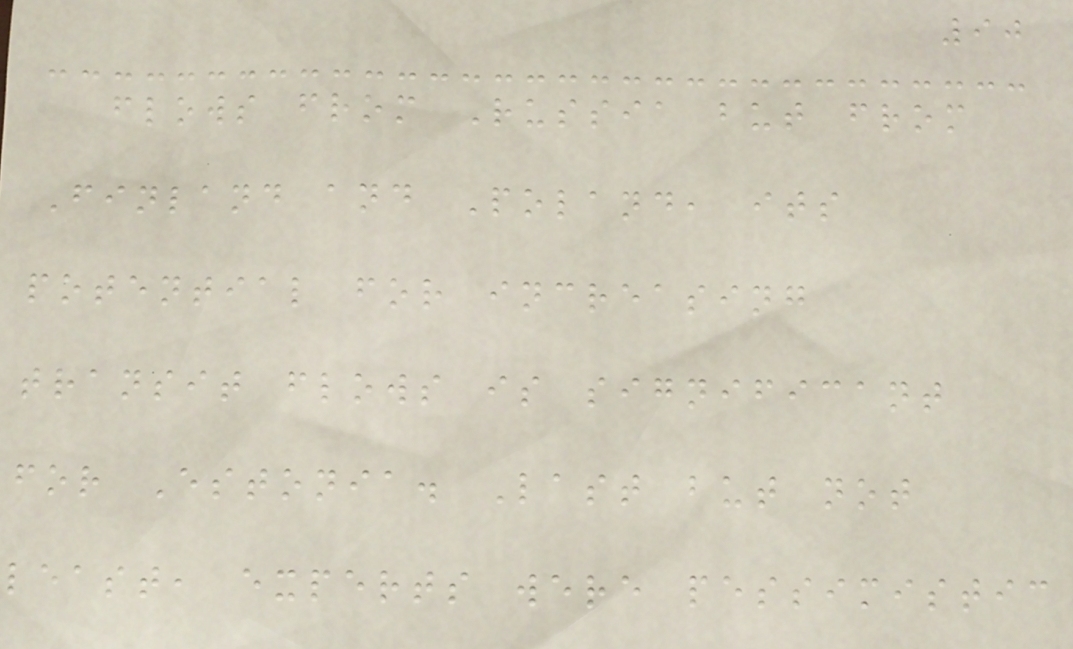90
flows from Russia but from
Finland and Poland, its
potential for increasing
transit flows is significant
for Estonia. Last but not
least, experts were pessimistic
